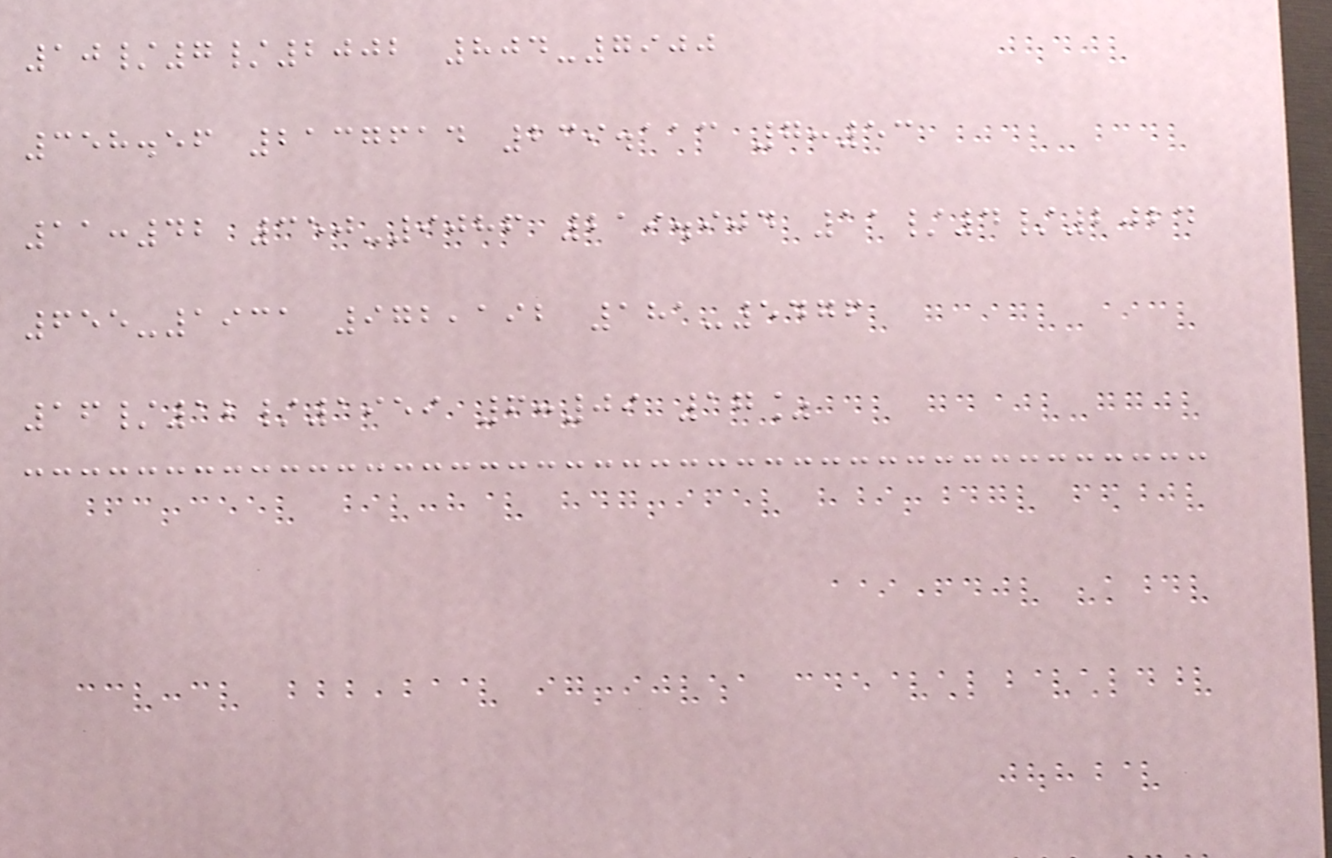10/7/2002 804-7900
358.56 2137614 239.113 7:53
11:42 350-9086 219.904 11/4/2024
655-1931 972,192 181-5476
16/12/1959 6:09 17%
